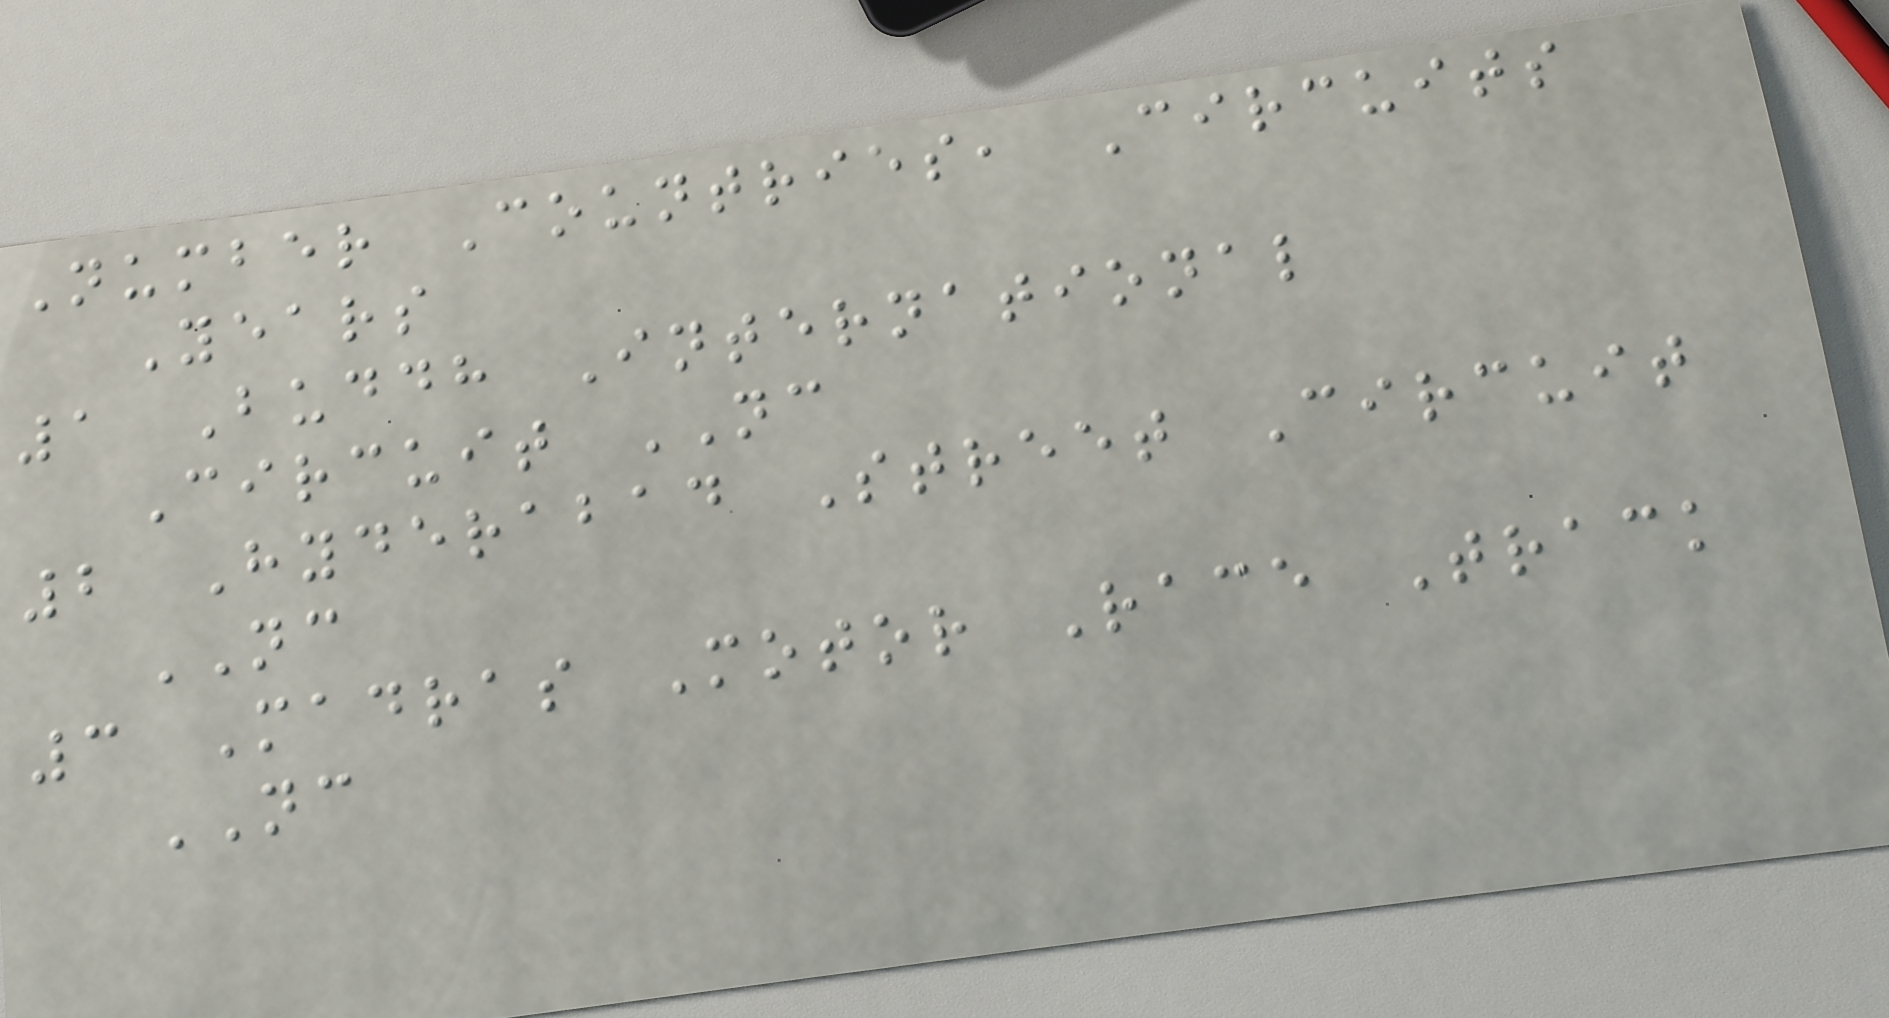Number Countries, Circuits
Years
1 Buddh International
Circuit NC
2 Hyderabad Street Circuit
NC
3 Madras Motor Race Track
NC
